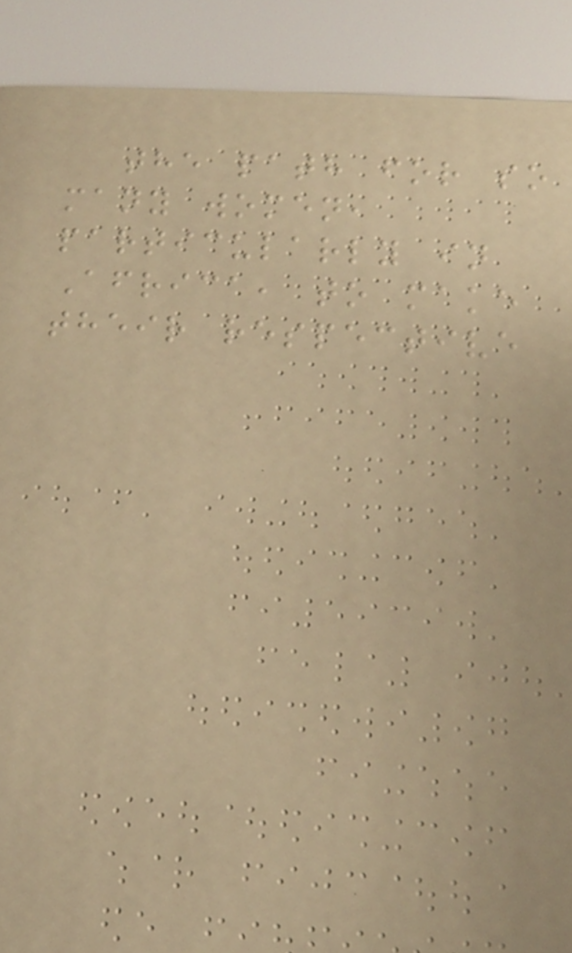the path for so
many women,
particularly in
Africa, to make
their respective
